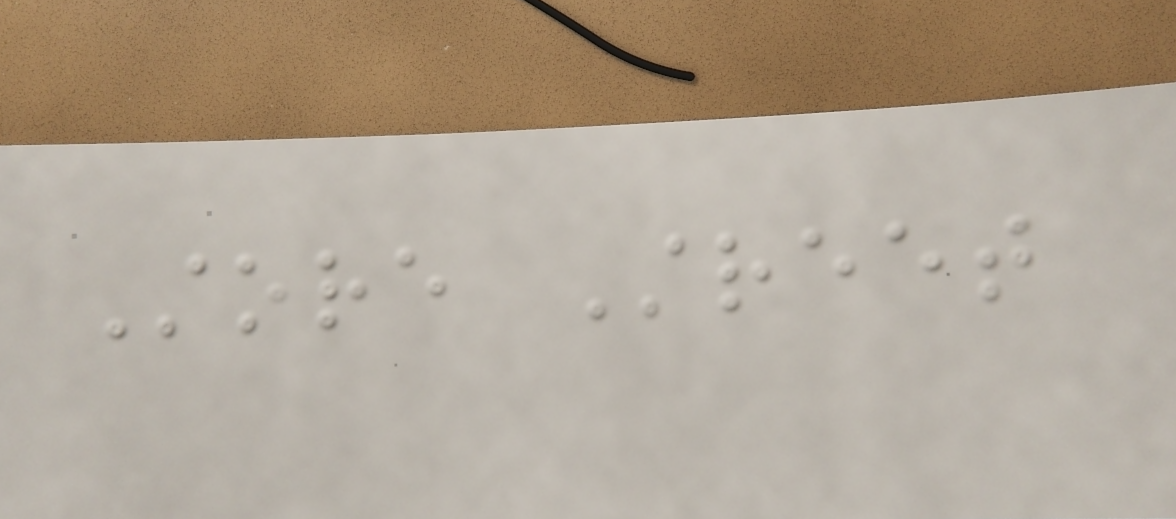Store Street
